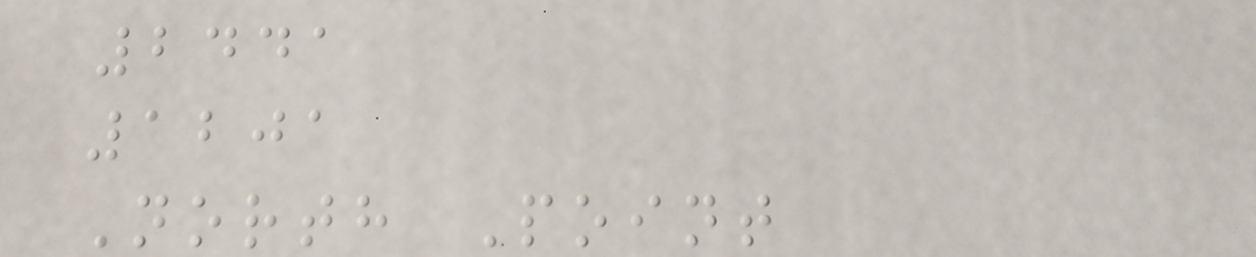2441
1201
North Point
